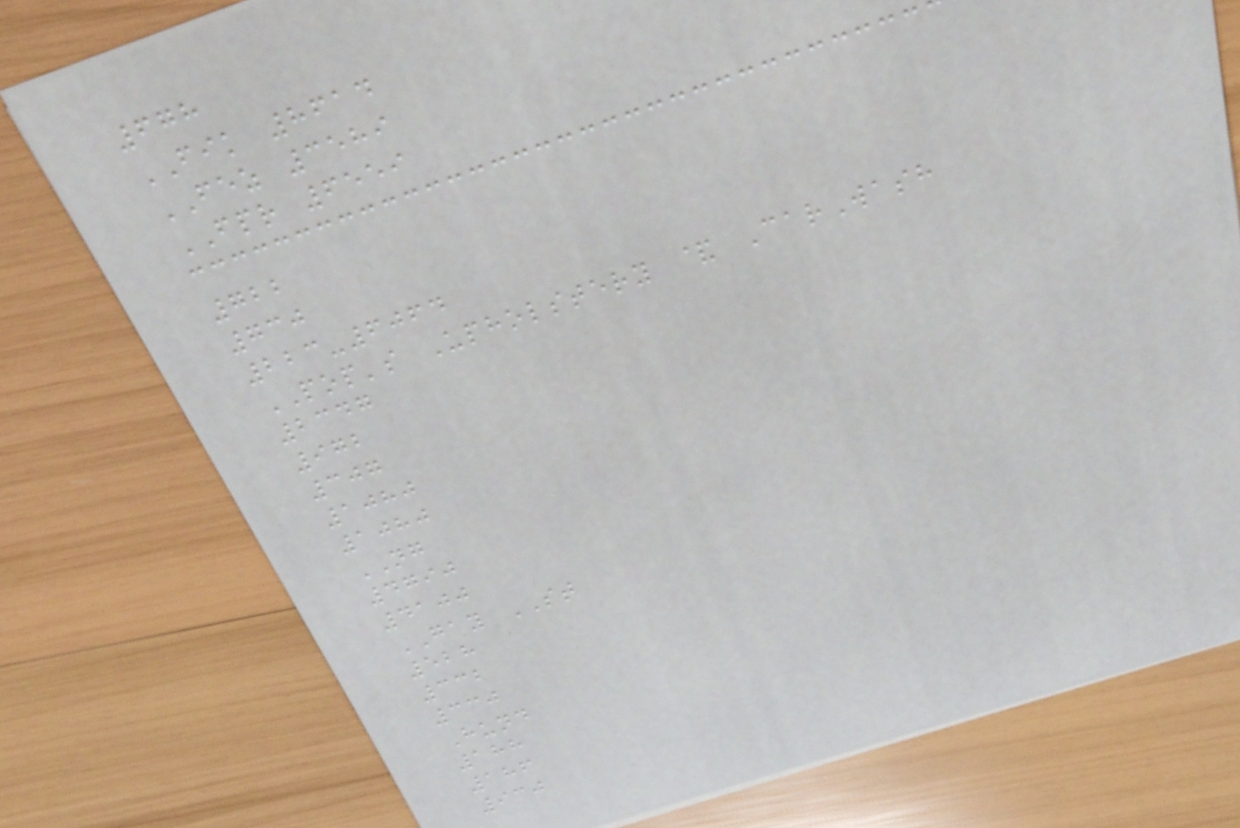678
FIK 8614
FEZ 3589
FPR 6559
722
730
223-6064
POP's Upholstery & CarWash
2347
972
307
1080
1080
NG
4790
4100
GAY ST
528
332
330
Hund
188
186
930
